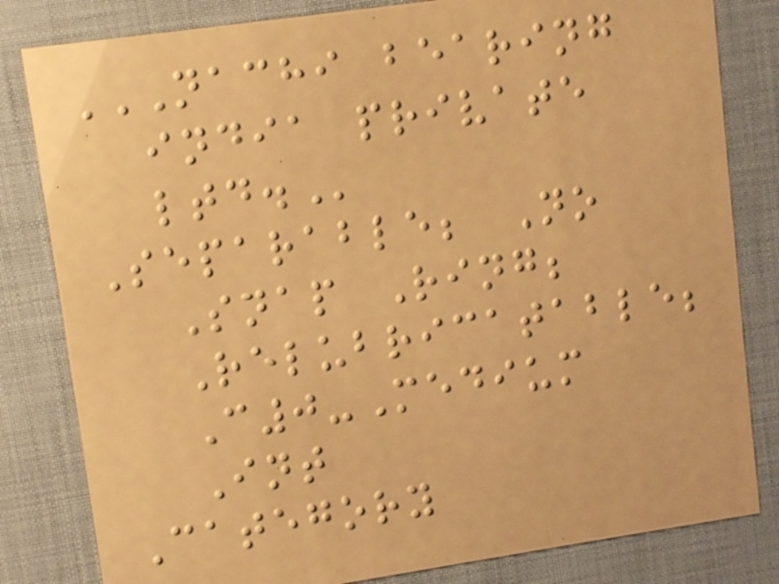NACHI BEARING
INDIA PRIVATE
LTD.
Separable; No
Snap Ring;
Relubricatable;
C0-Medium
Int
Category
